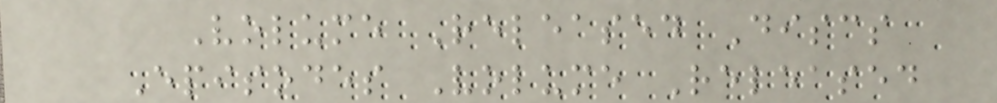Volume Released Discs
Episodes Volume Released
